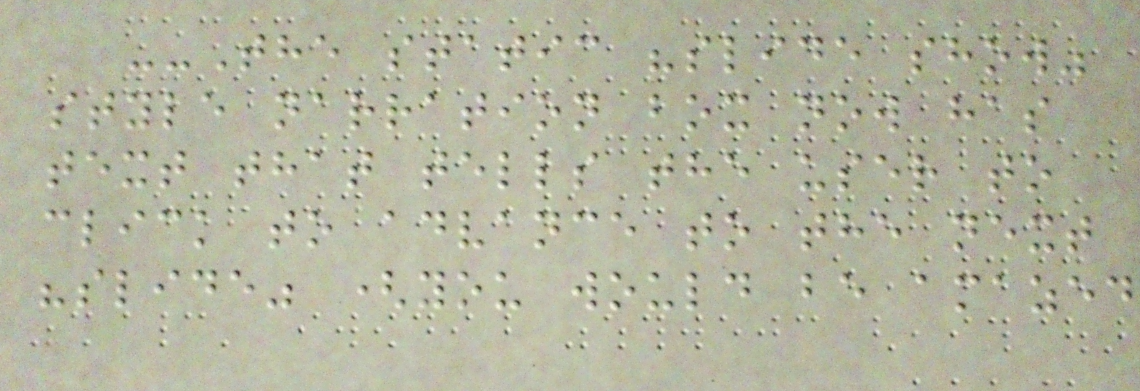--The static "slide show"
style narration box now has
text that tells the user to
click to advance to the next
"slide" (you would be amazed
